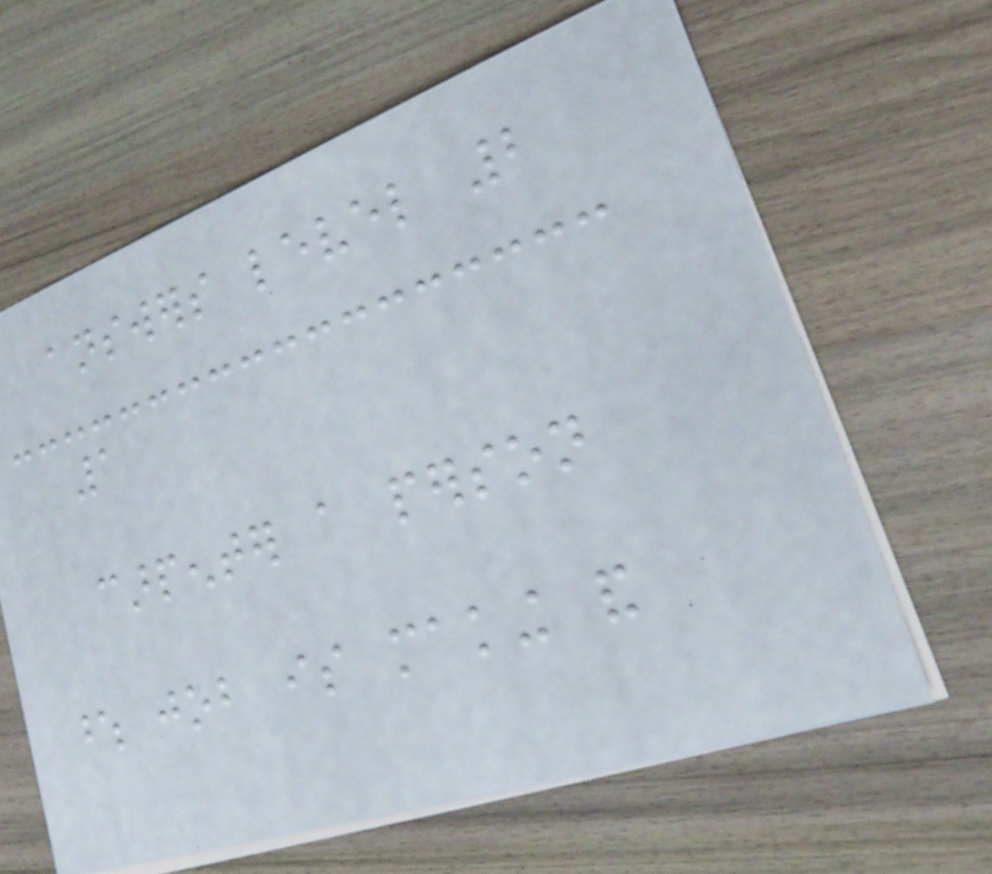answers level 2
1
carpenter a person
whose job is making and
